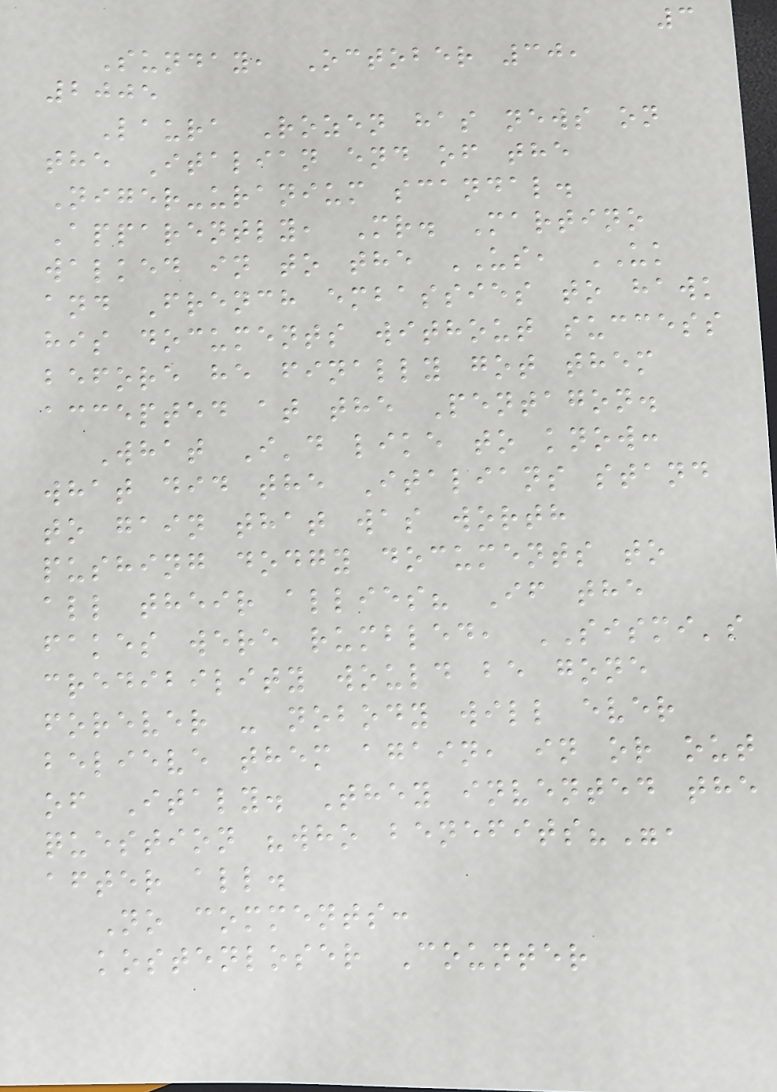3
Sunday, October 30,
2005
Laura Rozen has news on
the Italian end of the
Niger-uranium scandal.
Apparently, Mr. Martino
walked in to the US, UK
and French embassies to hawk
his documents without success
before he finally got them
accepted at the Pentagon.
What I'd like to know:
what did the Italians stand
to gain that was worth
pushing dodgy documents to
all their allies? If the
fakes were rumbled, SISMI's
credibility would be gone
forever - nobody will ever
believe them again, in or out
of Italy. They invented the
question "who benefits?",
after all.
No comments:
kostenloser Counter
